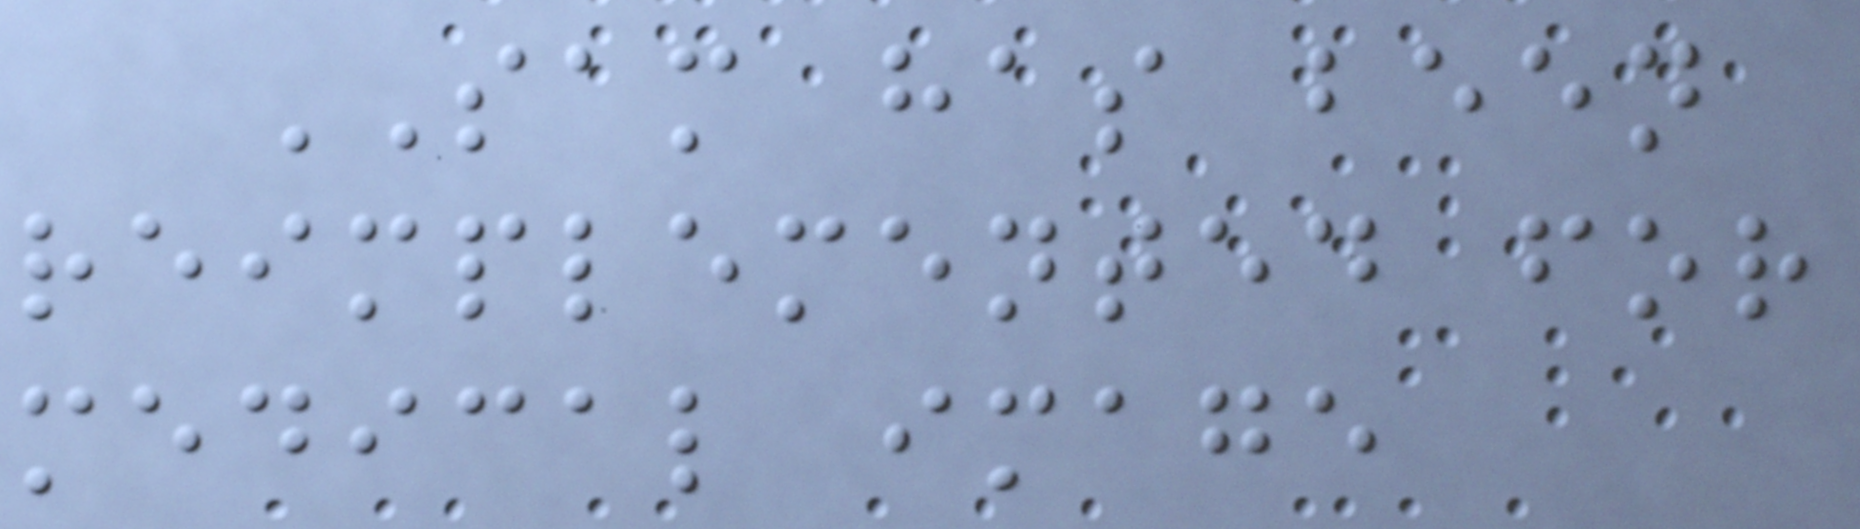SAM has been
reimplemented for
medical image
